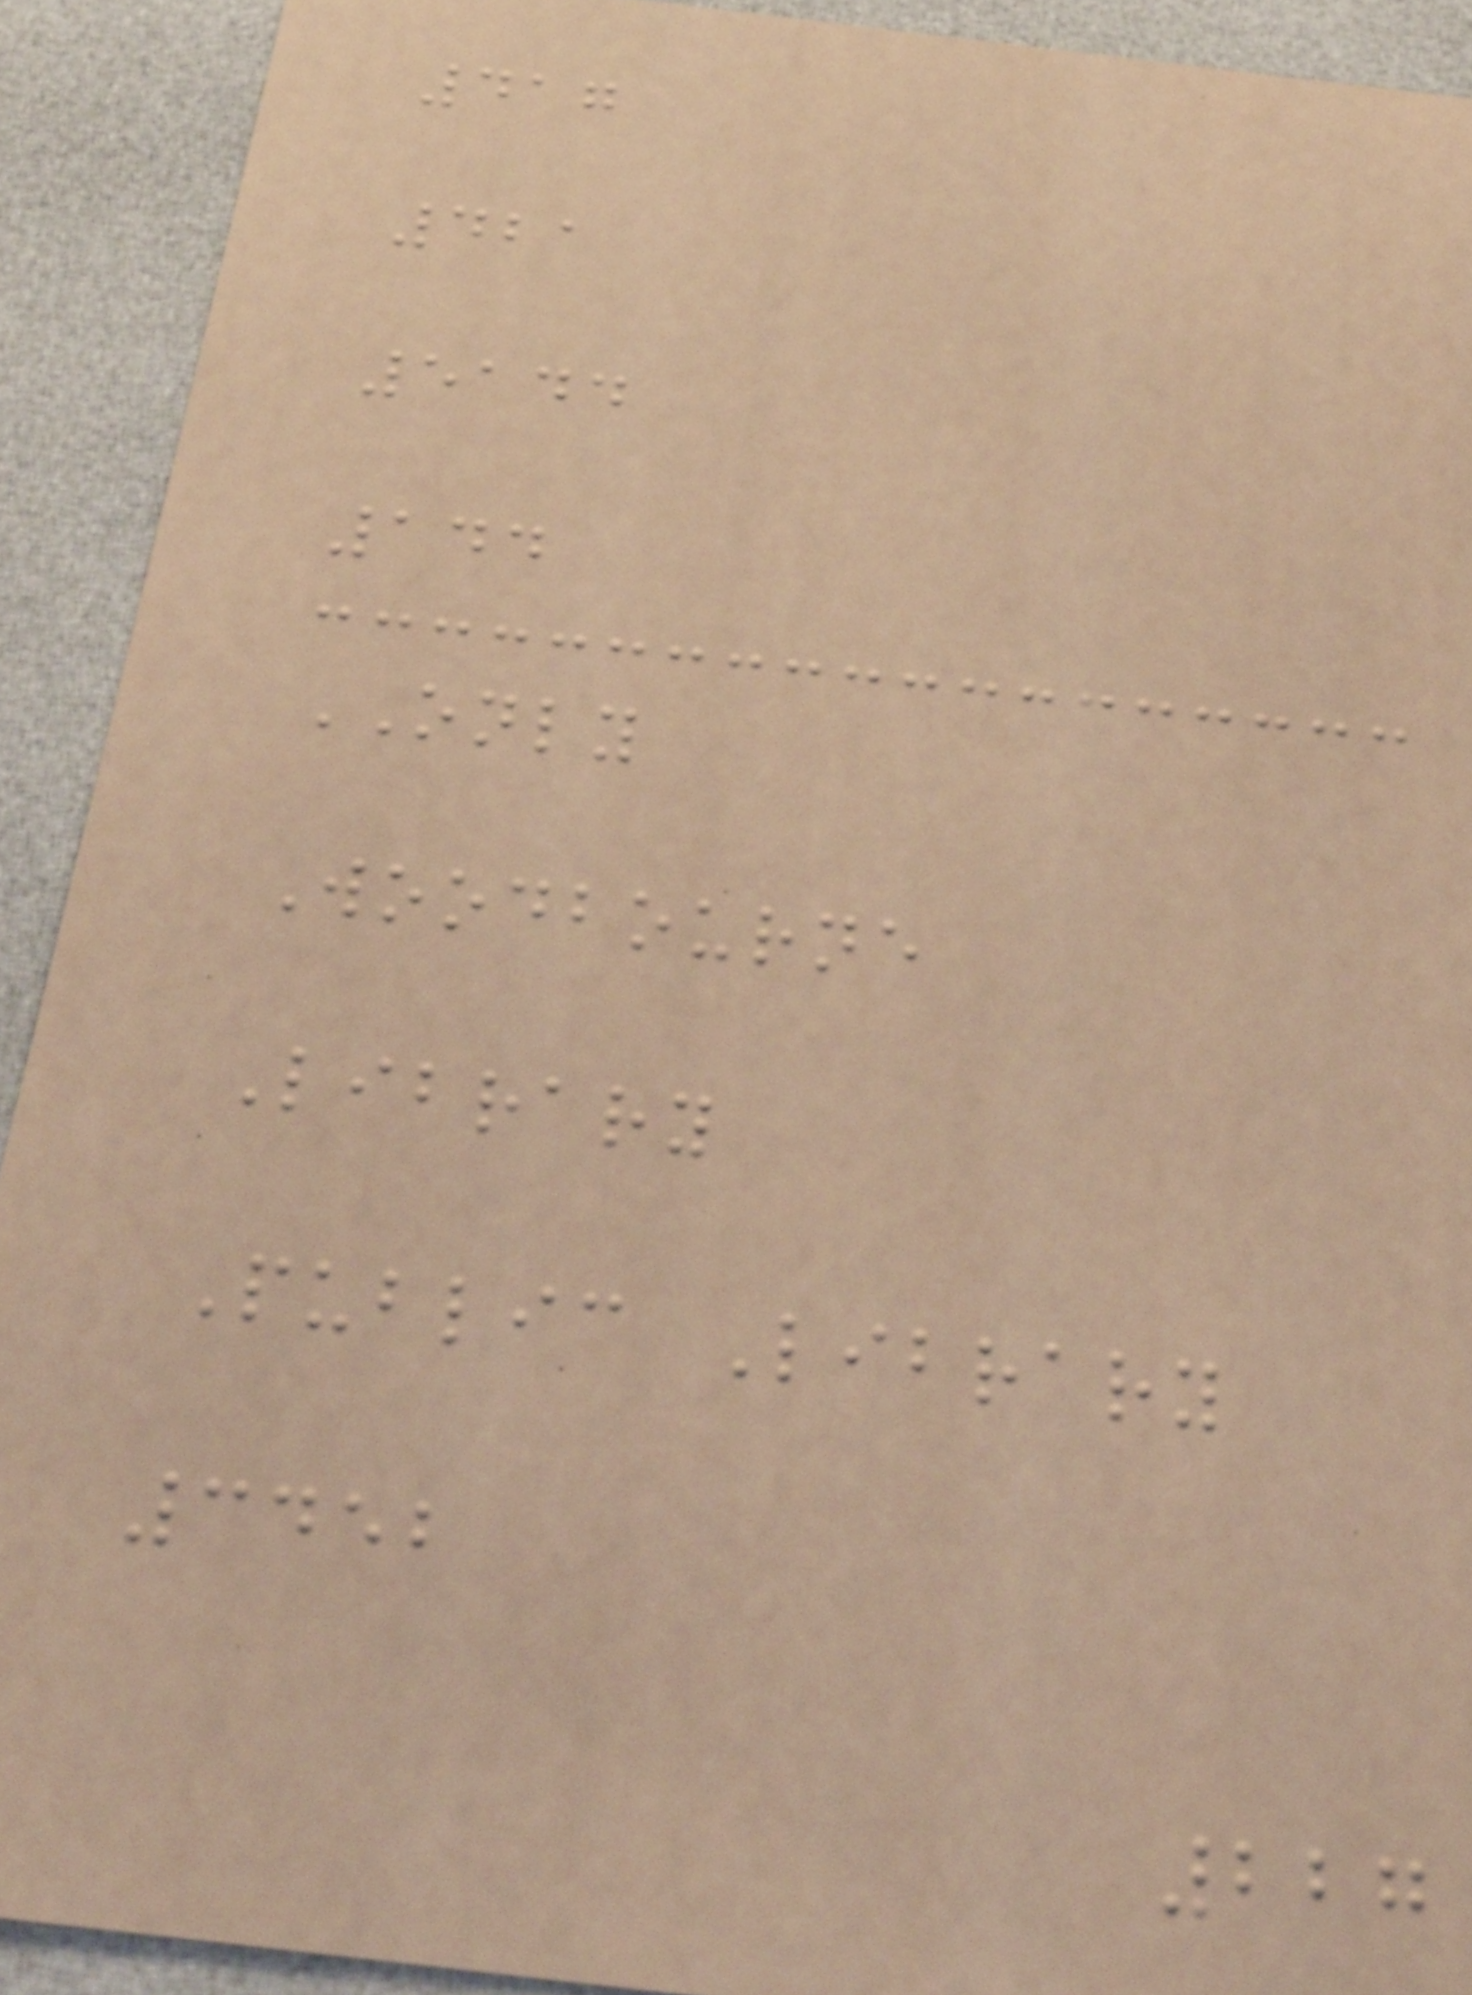417
421
5144
144
ONLY
Woodbourne
Library
Public Library
3452
227
